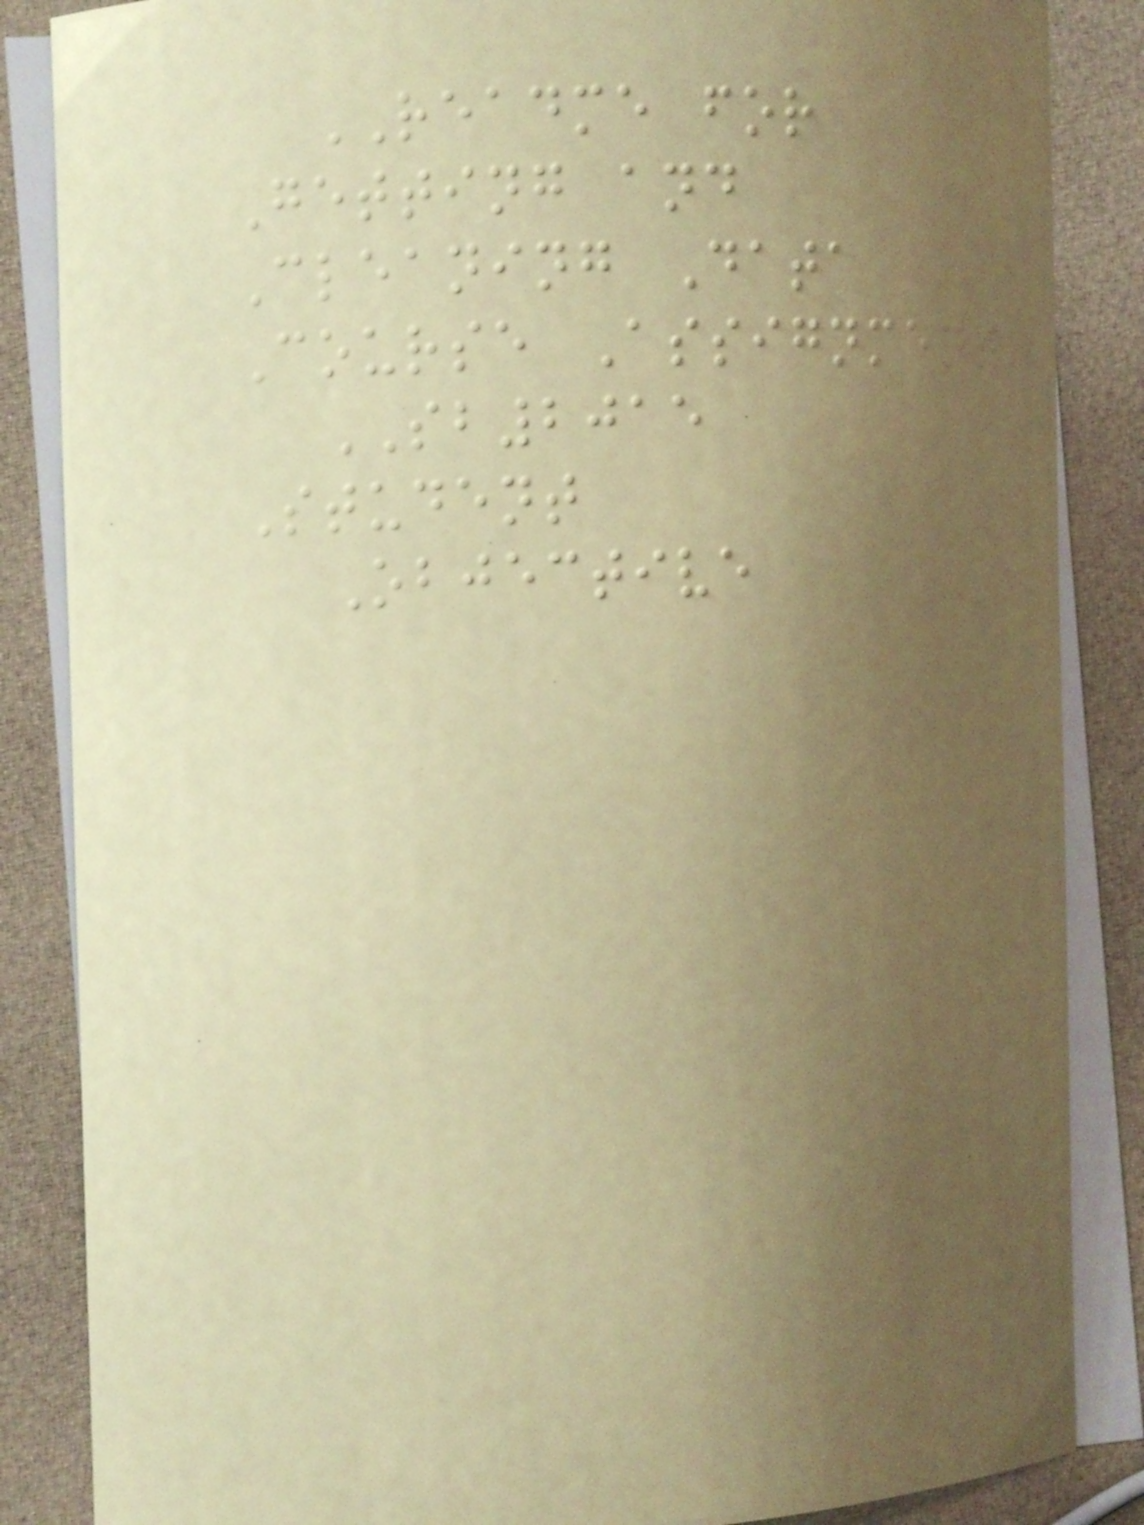README for
Getting and
Cleaning Data
Course Assignment
SB2015
Student
Objective
